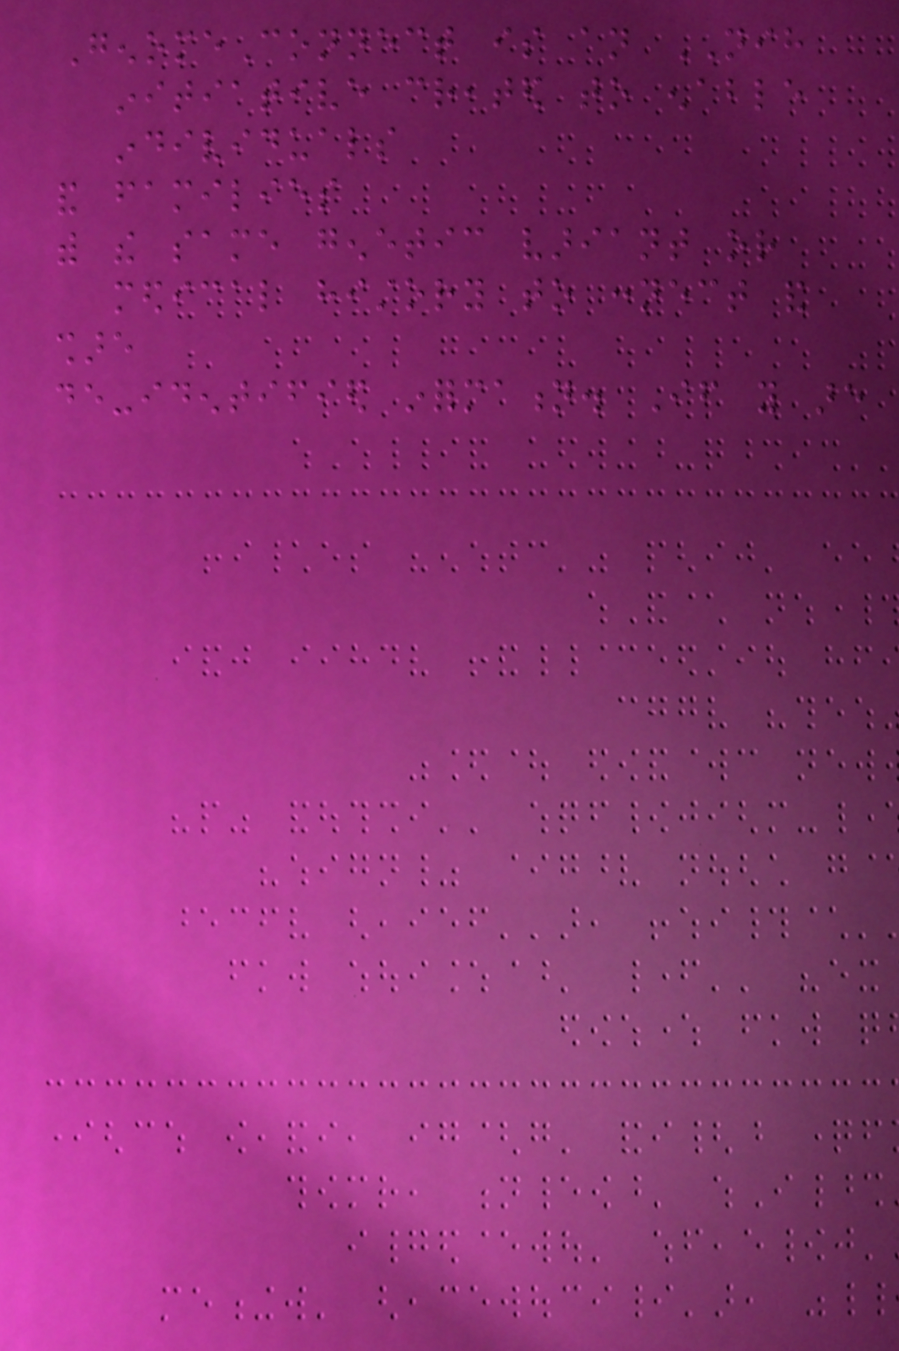GenomeConnect is an NIH
initiative created to enable
individuals
and families
with the same genetic variant or
medical history to connect and
share
de-identified information. If you are
